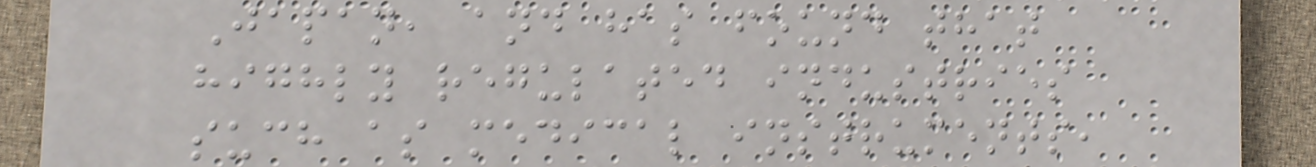Japan, and has found that
highly regulated industries
such as medical instruments,
